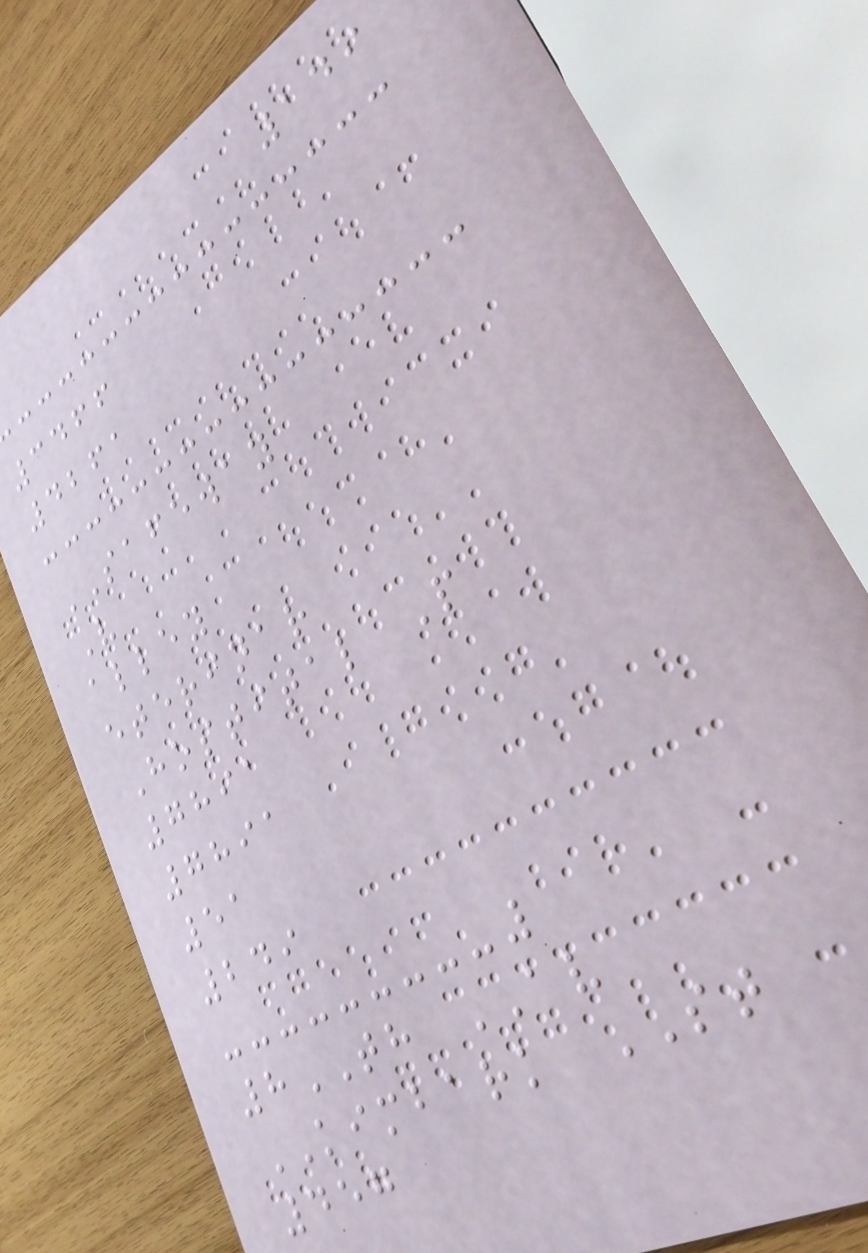149
3466
4261
SAFEWAY
V
alley
eterinar
Hostital P
7891
7891
51
249
8TH AV
KIMBARK ST
457
